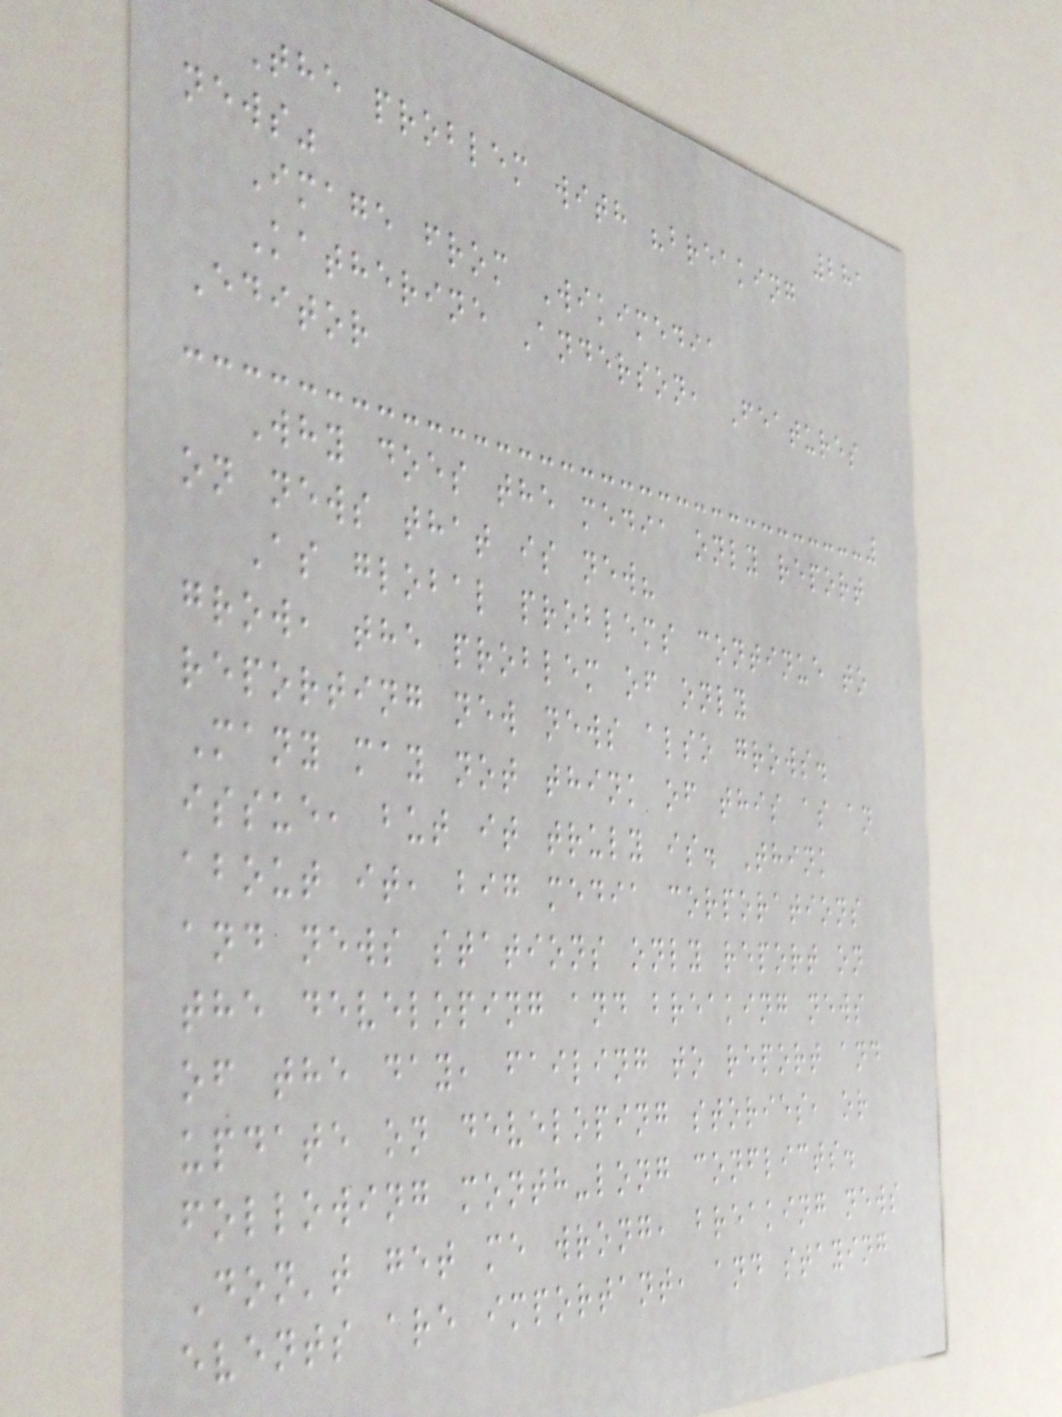281
The problem with "breaking
news"
Image from Wikimedia
Katherine Anderson, Features
Editor
Why does the media only report
on news that is new?
As global problems continue to
grow, the problem of only
reporting new news also grows.
Many may not think of this as an
issue, but it truly is. Think
about it, big media corporations
and news stations only report on
the developing and breaking news
of the day, failing to report and
update on developing stories, or
following month-long conflicts.
Don't get me wrong, breaking news
events are important, and staying
